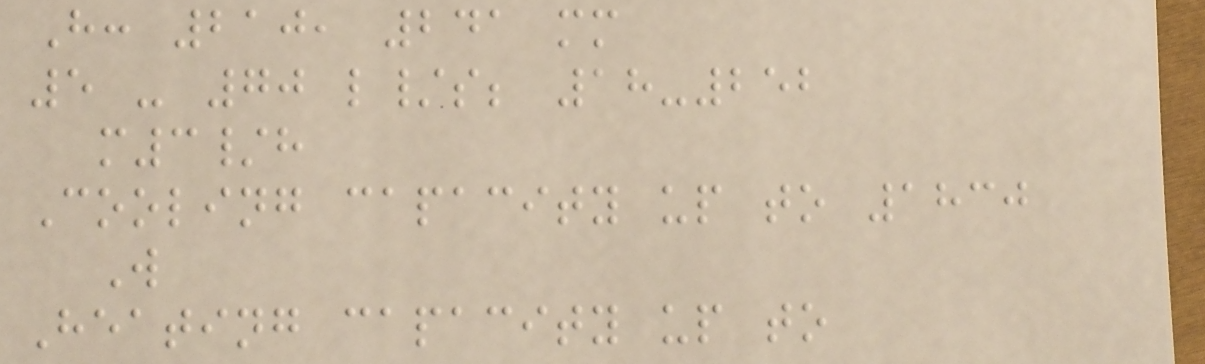H: 210, 241 mm
5 - 70 l/s; 18-252
m3/h
Cooling capacity up to 1830
W
Heating capacity up to
